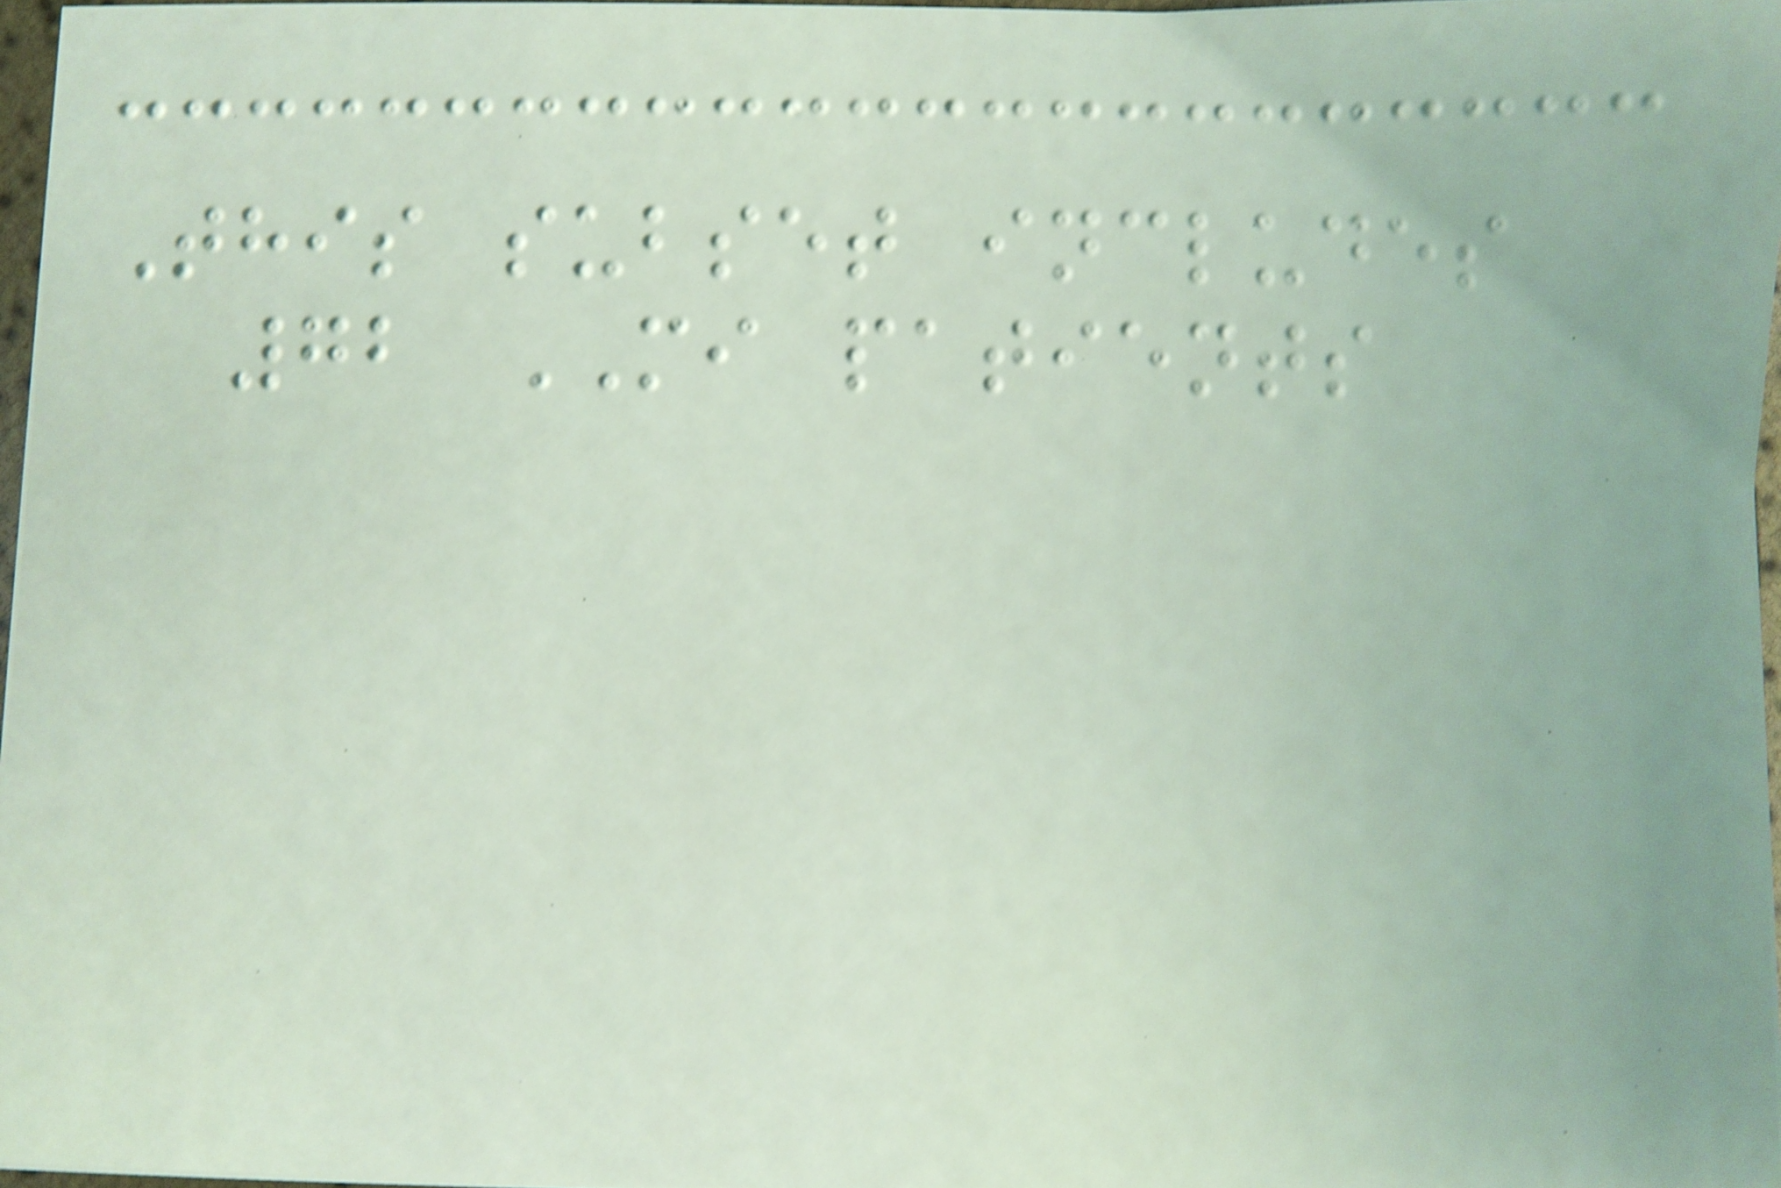This subset includes
72 MI patients
